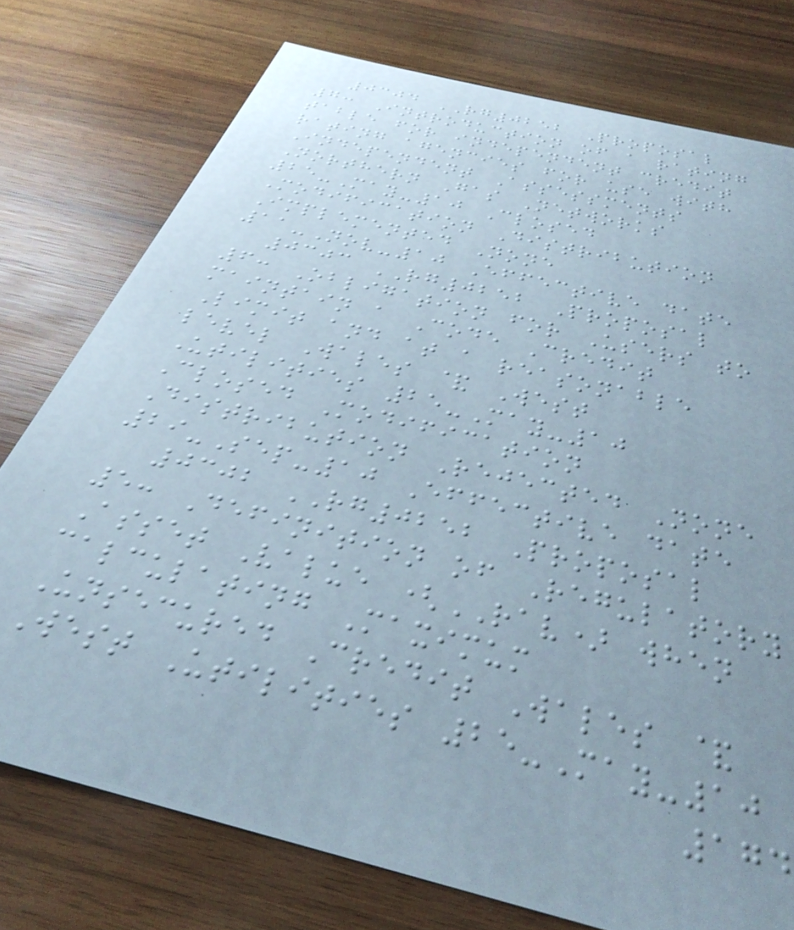0304 RG0252 Proposal
7: Introduction of a rating
table for independent credit
rating agencies for use with
Independent Assessments
Northern Gas Networks
25-May-10 Closed
Modification Distribution
Implemented None
11-Nov-10 Effective date
0303 RG0252 Proposal
6: Obligation for Users to
maintain a Code Credit
Limit and at a reasonable
level Wales & West
Utilities 25-May-10
Closed Modification
Distribution Rejected None
29-Sep-10 Effective date
0302 RG0252 Proposal
5: Definition of Regulatory
Asset Value (RAV) when
calculating Maximum
Unsecured Credit Wales &
West Utilities 25-May-10
174
